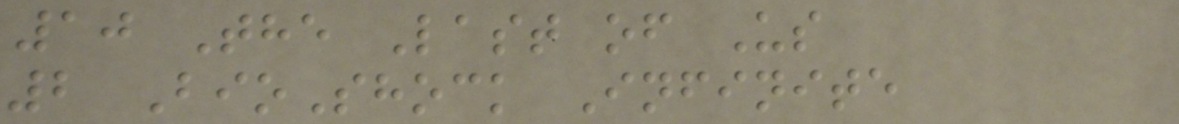10 The Last of Us
2 BioShock Infinite
